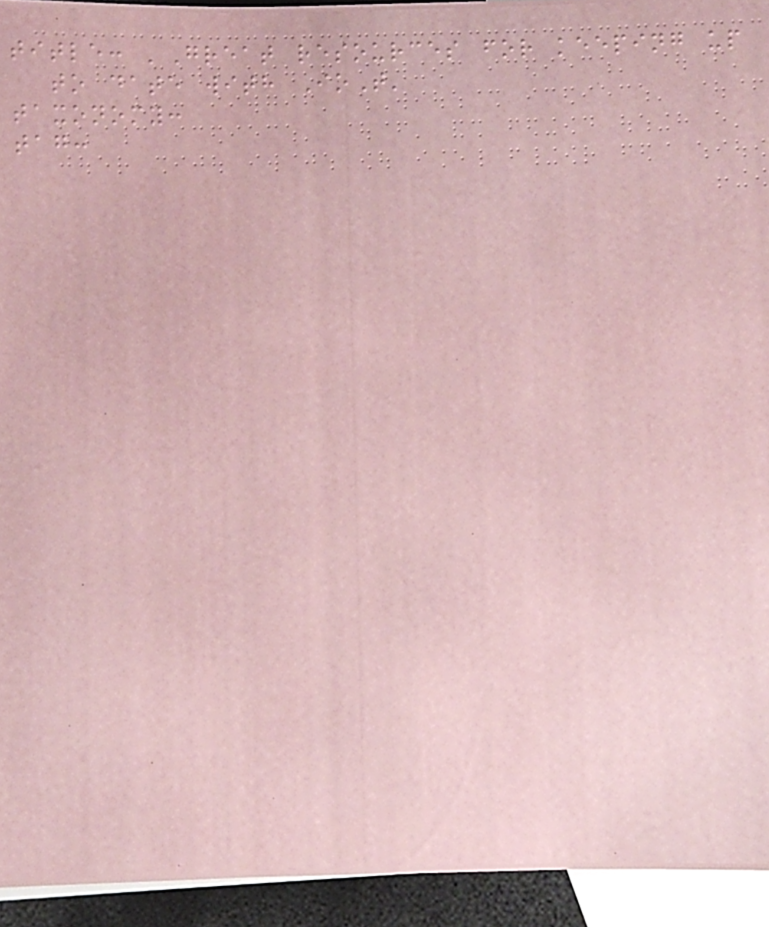title: 'Great resources for keeping up
to date with IoT'
taxonomy:
tag:
